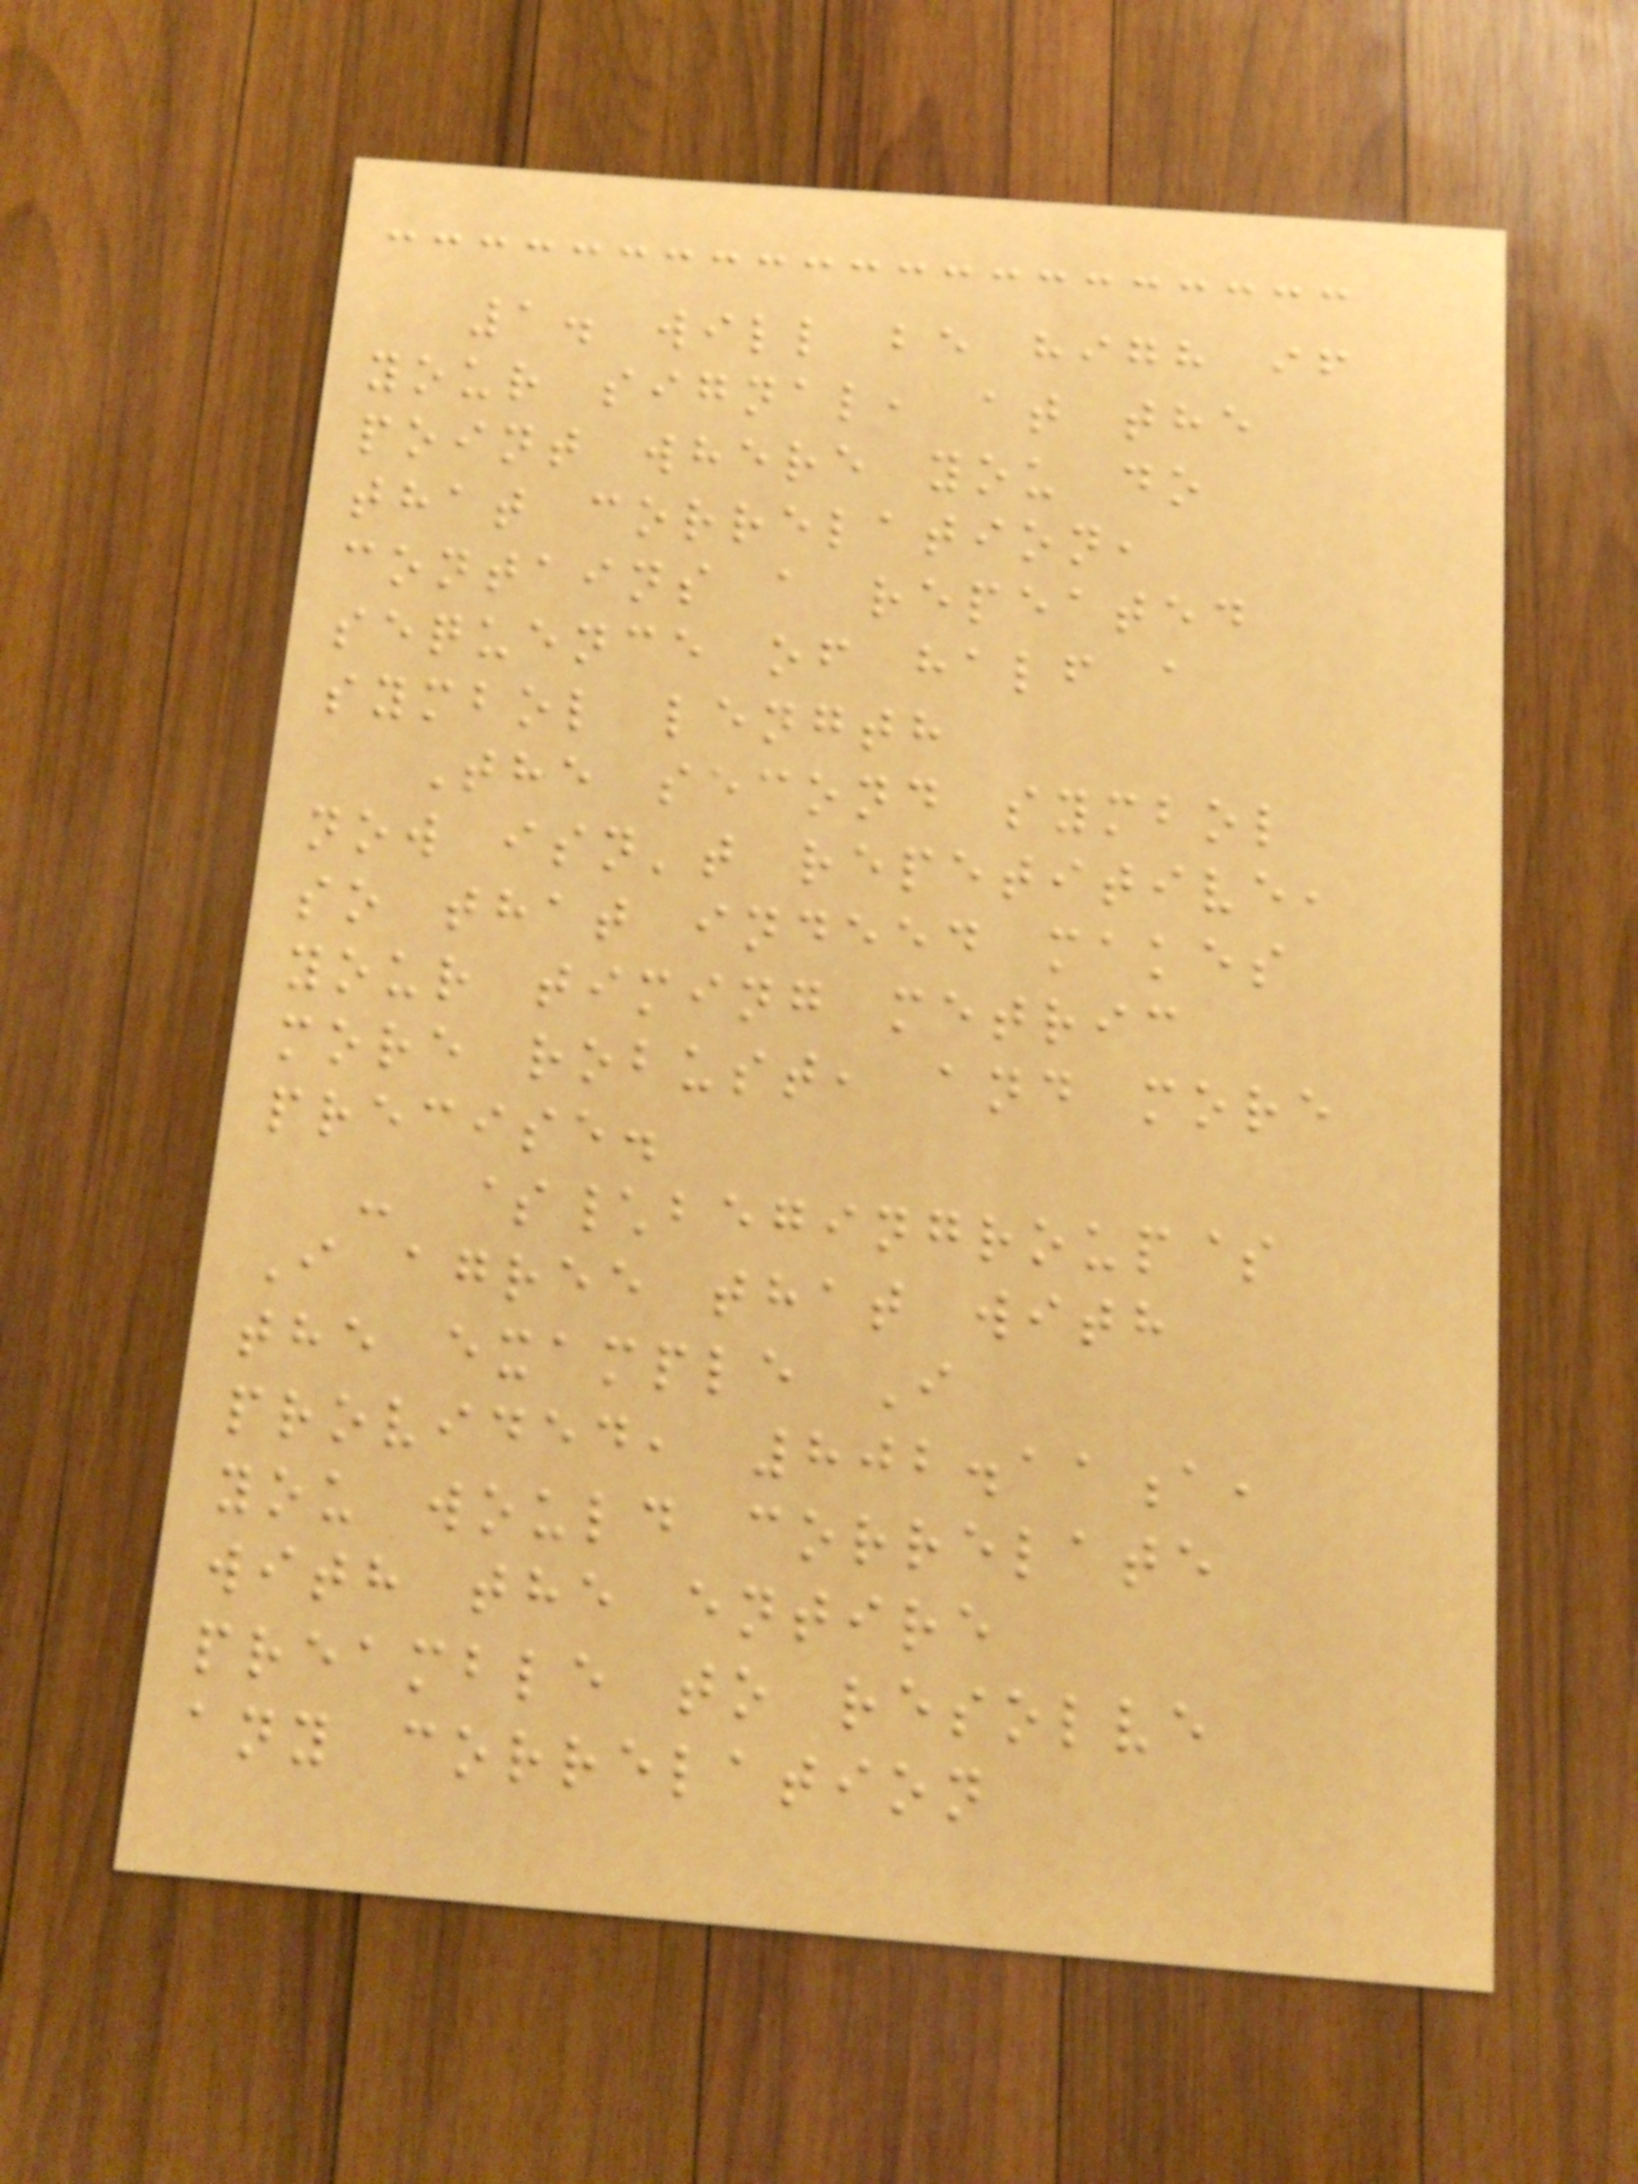1. will be high if
your signal, at the
point where you do
that correlation,
contains a repeated
sequence of half a
symbol length
The second symbol
now isn't repetitive,
so that indeed makes
your timing metric
more robust, and more
precise.
- $\begingroup$
I agree that with
the example I
provided, 802.11a,
you would correlate
with the entire
preamble to resolve
any correlation
